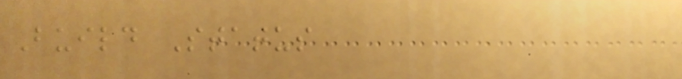Build Status
